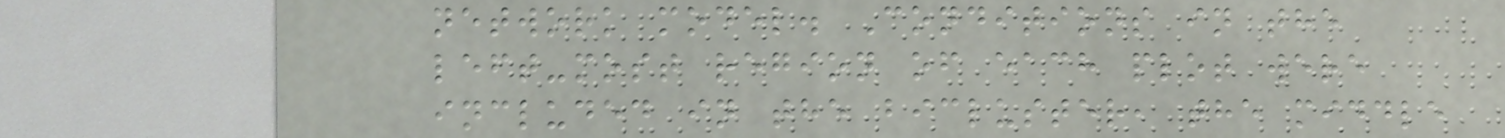network model. Conditions in the
left-most region of each plot were
included in the bicluster, the middle
